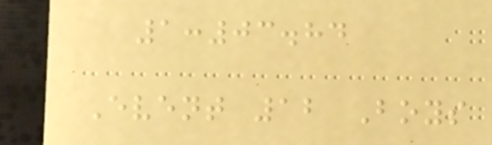1:03.84
Event 12 Boys
